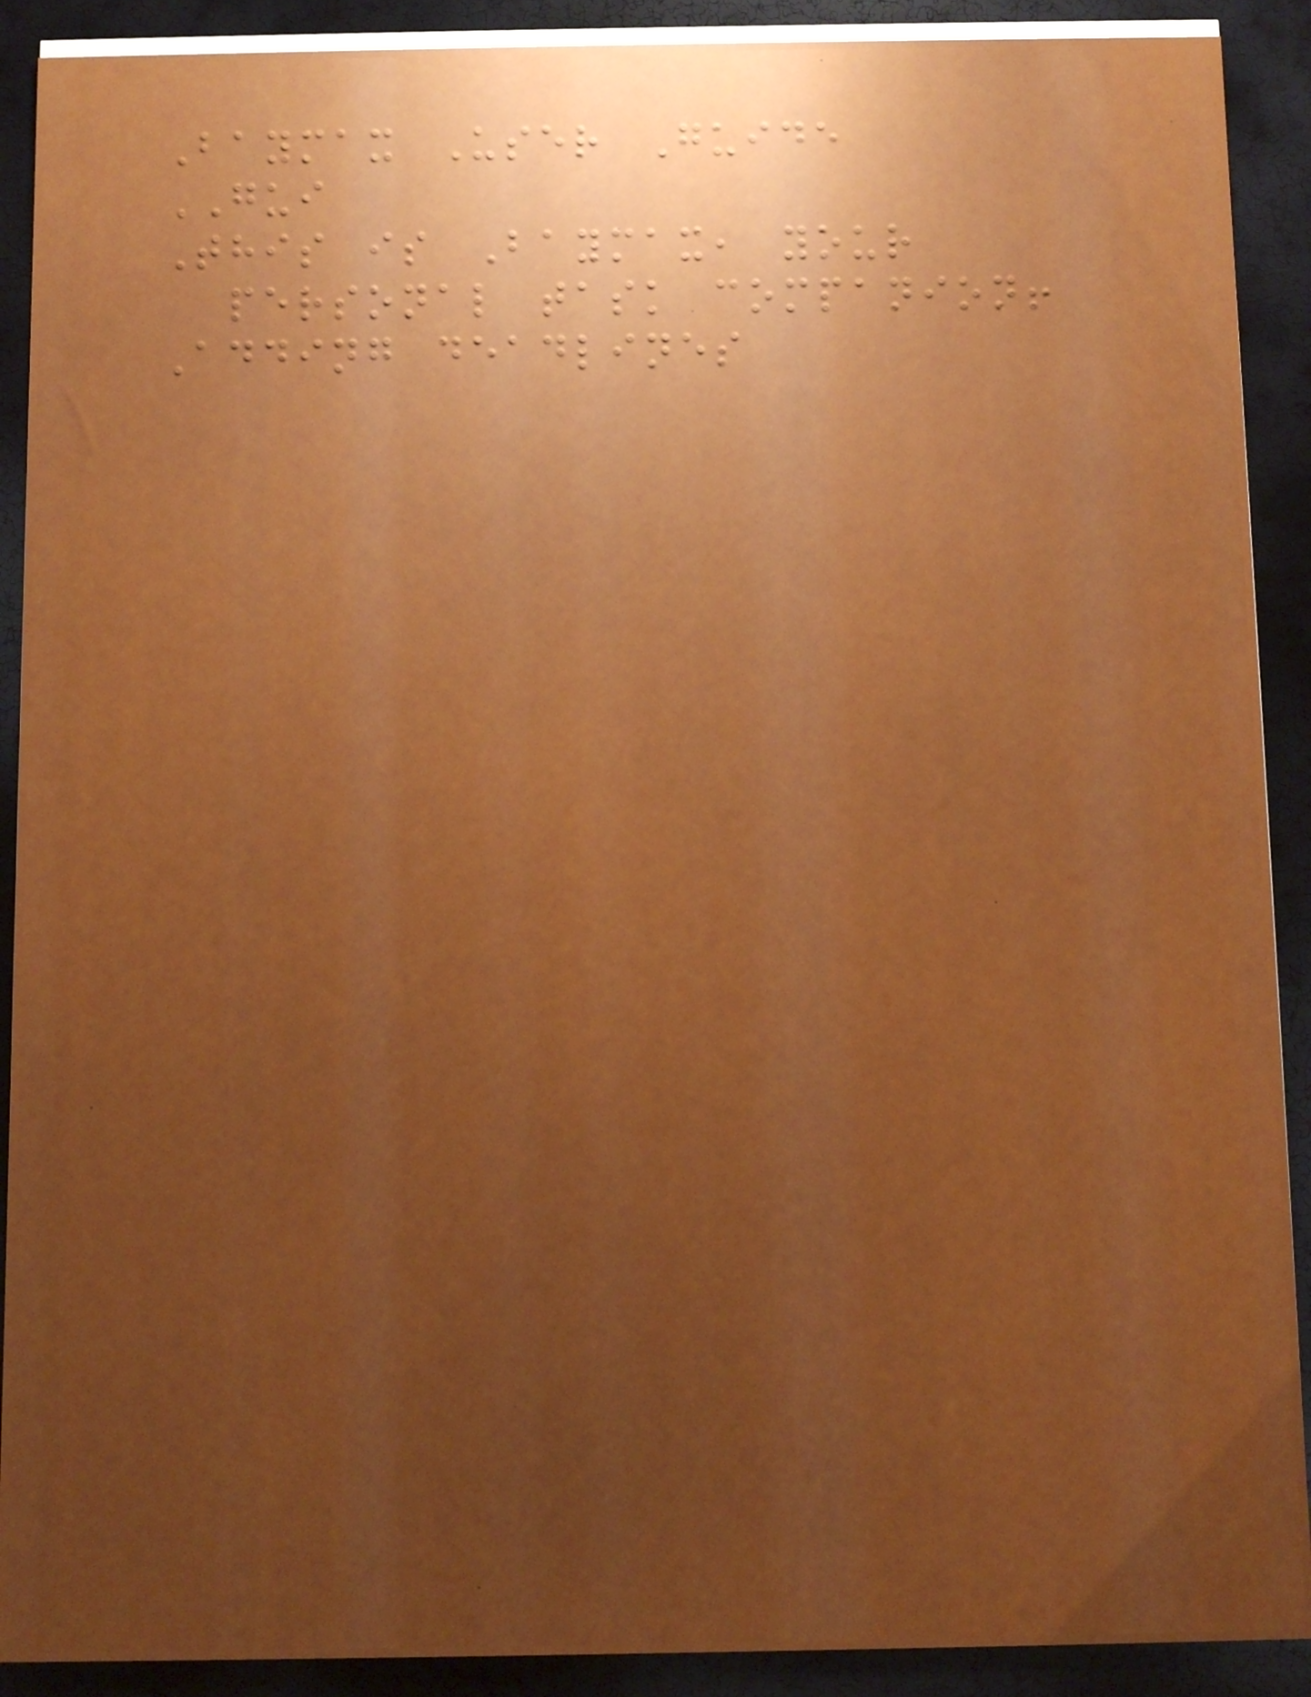Baymax User Guide
GUI
This is Baymax, your
personal task companion!
Adding deadlines
